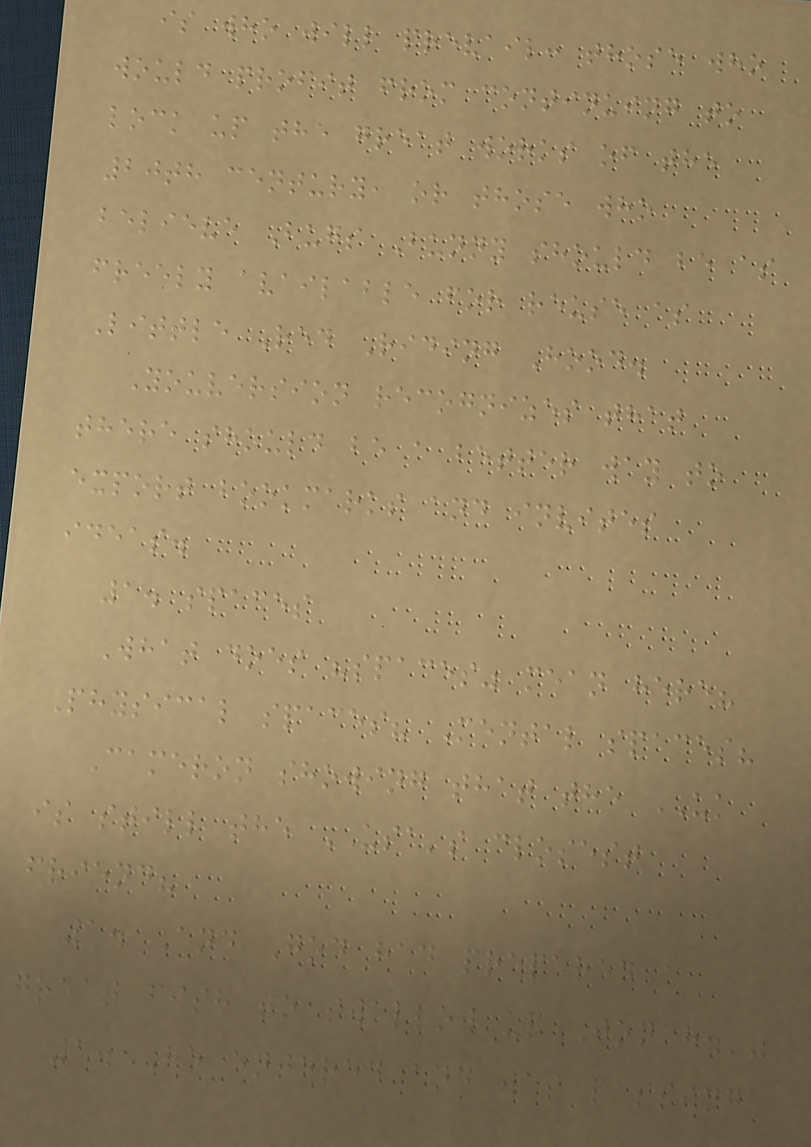is who will prevail: those who
would profit from continuing to
lock up the great works of the
20th century, or those who
believe Bugs Bunny should be as
freely available for reuse as
Little Red Riding Hood.
Youversion recognizes that
there should be a better way to
export bookmarks and invites
ideas.
1. spaces
What does "spaces" mean here?
Physical spaces? Mental spaces?
Cameron showing that the UK
is still the USA's closest
friend?
1. And God had prepared a
great fish to swallow up Jonah.'"
1. He entered and was passing
